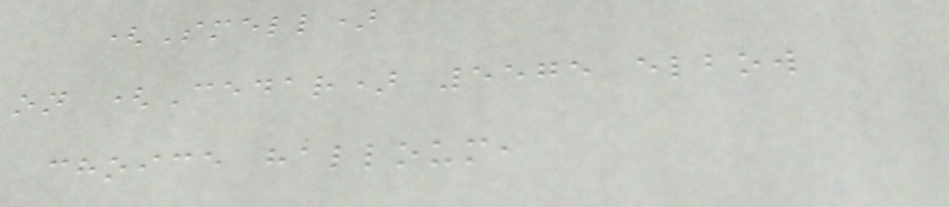(Smell)
on (Cedar) 5575 elbow
choice halloum,
